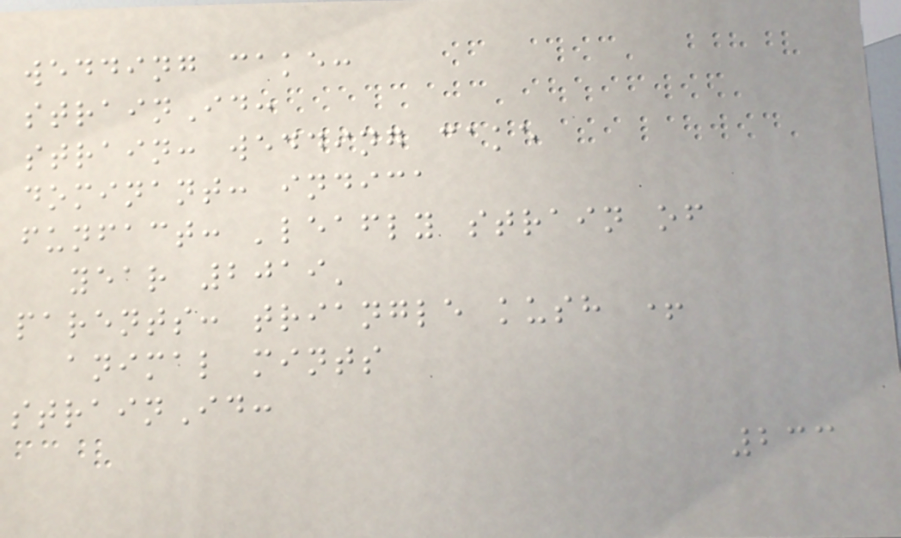wedding cake:
strainId:
strain: wedding cake
dominant: indica
funfact: 'leafly strain of
year 2019'
parents: triangle kush +
animal mints
strainId:
233
